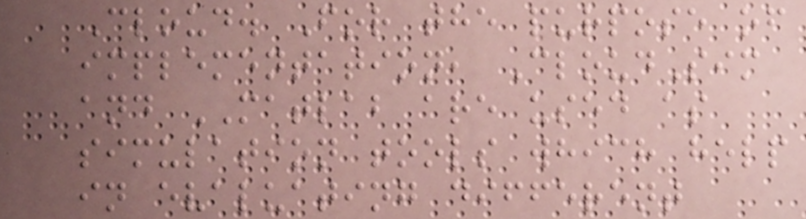Cloud. For the purpose of
implementation, CloudSim
and MATLAB are used as
simulation tools which help
in evaluating different
